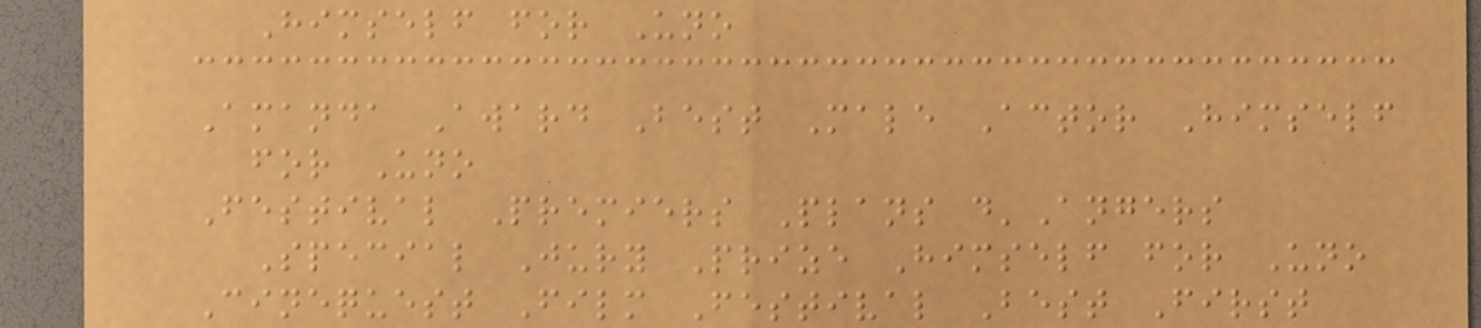Himself for Uno
Amanda Award Best Male Actor Himself
for Uno
Festival Premiers Plans d'Angers
Special Jury Prize Himself for Uno
Cinequest Film Festival Best First
